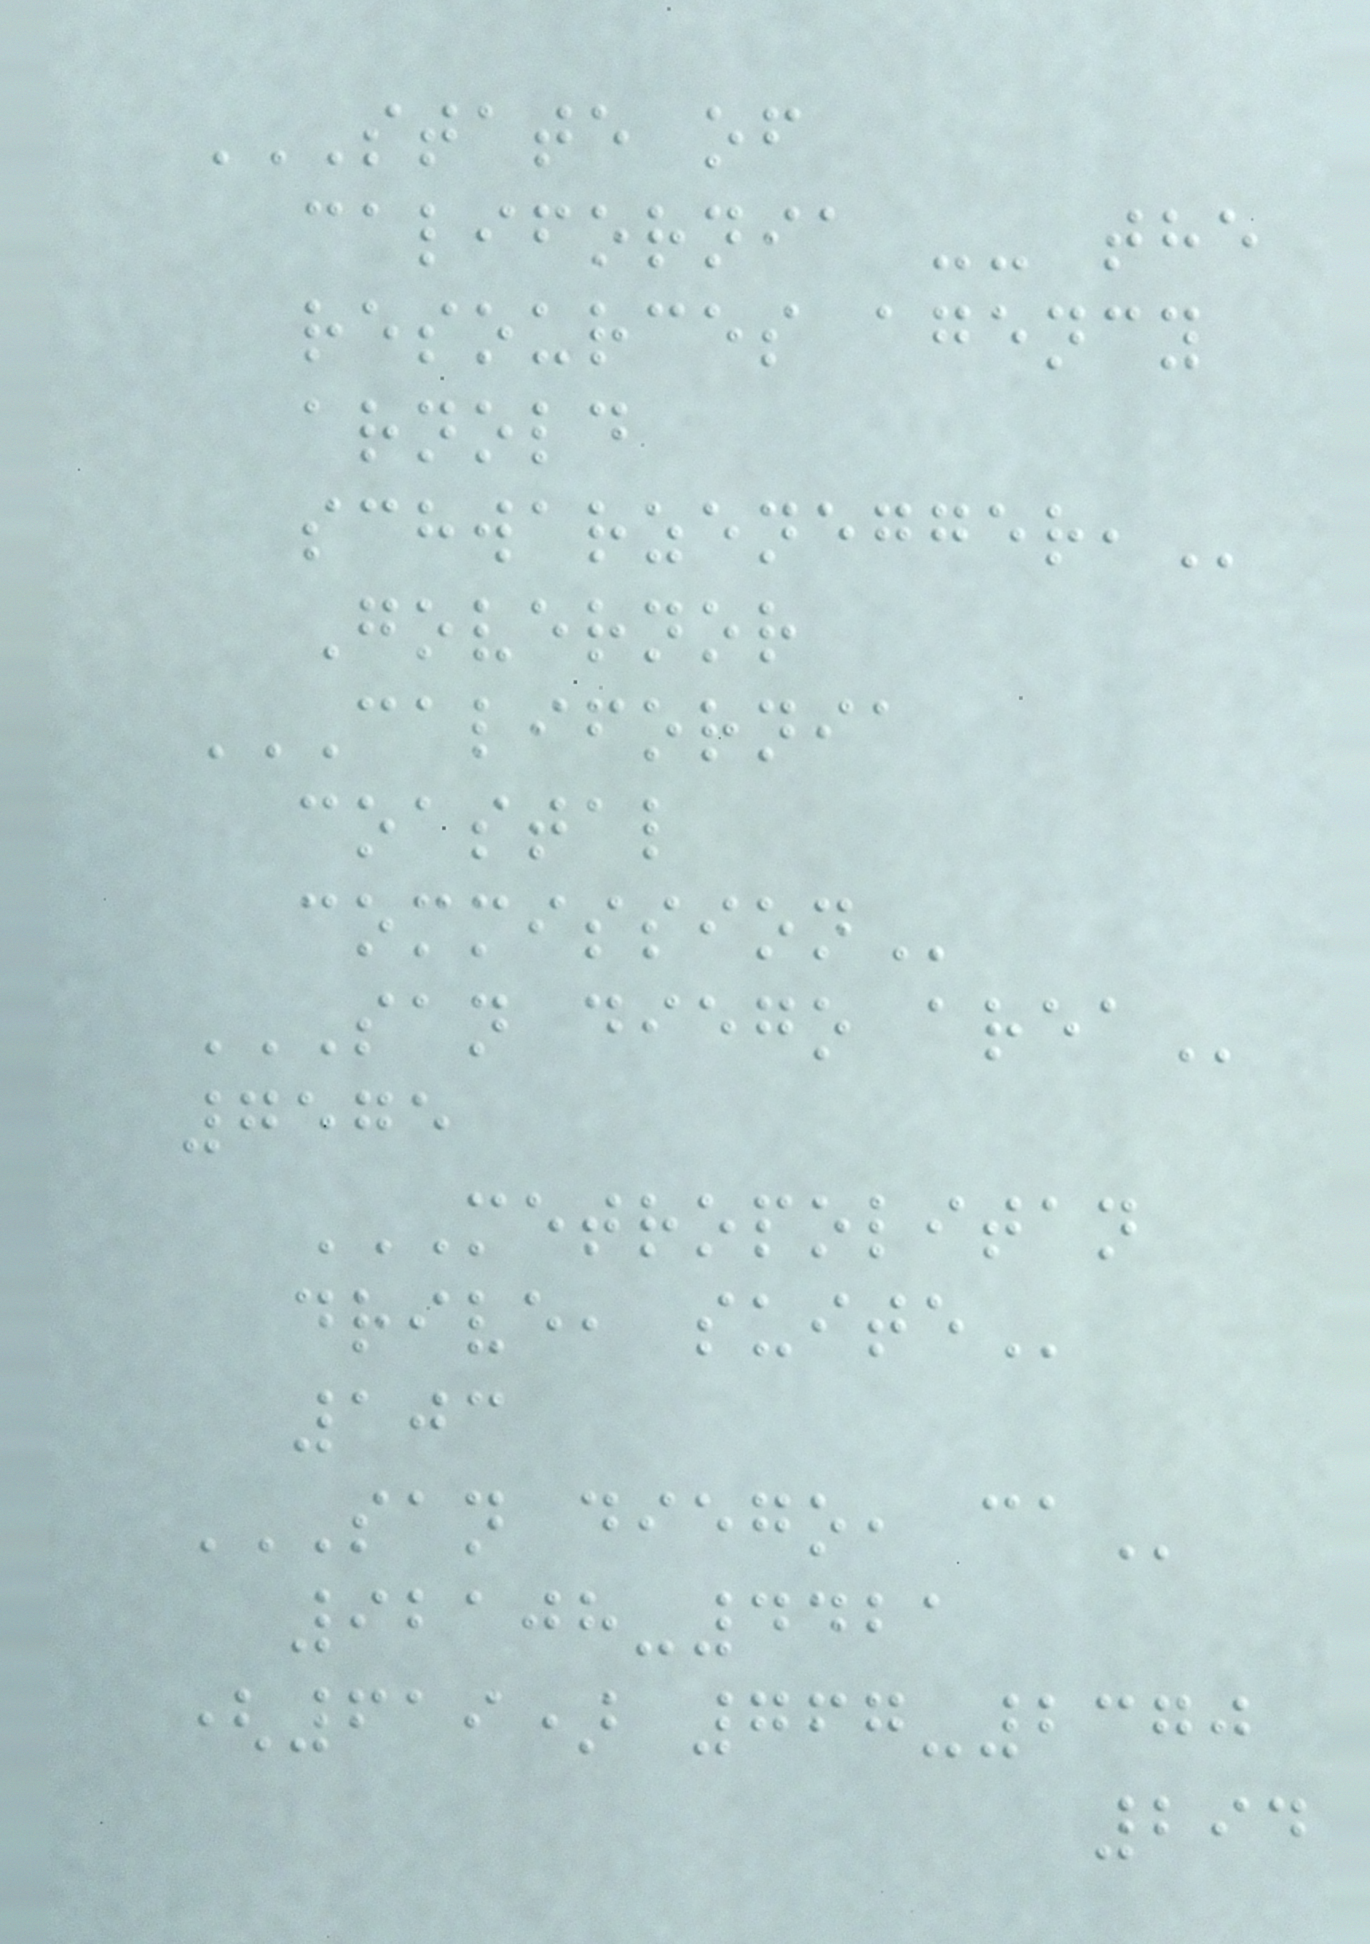STATE OF
CALIFORNIA -- THE
RESOURCES AGENCY
ARNOLD
SCHWARZENEGGER,
Governor
CALIFORNIA
COASTAL
COMMISSION
SAN DIEGO AREA
7575
METROPOLITAN
DRIVE, SUITE
103
SAN DIEGO, CA
92108-4421
(619) 767-2370
294
